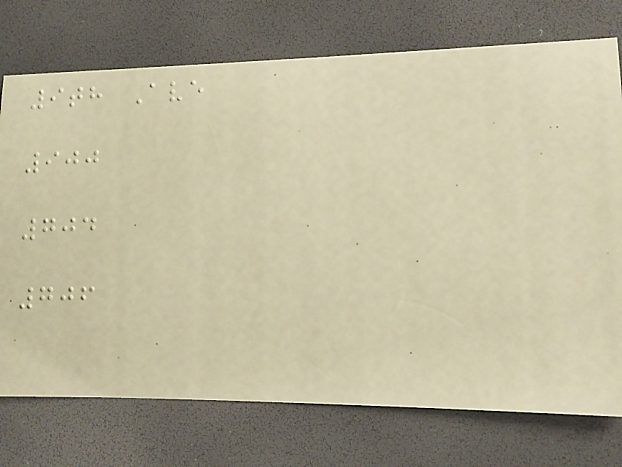9th Ave
900
704
706
